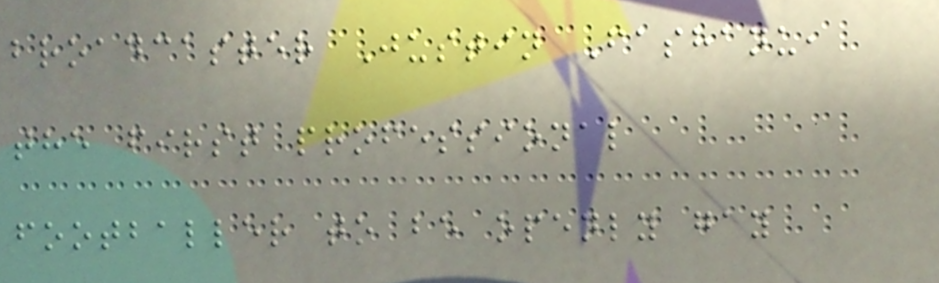broadcaster Justin Fashanu,
the first professional
footballer to be openly gay
